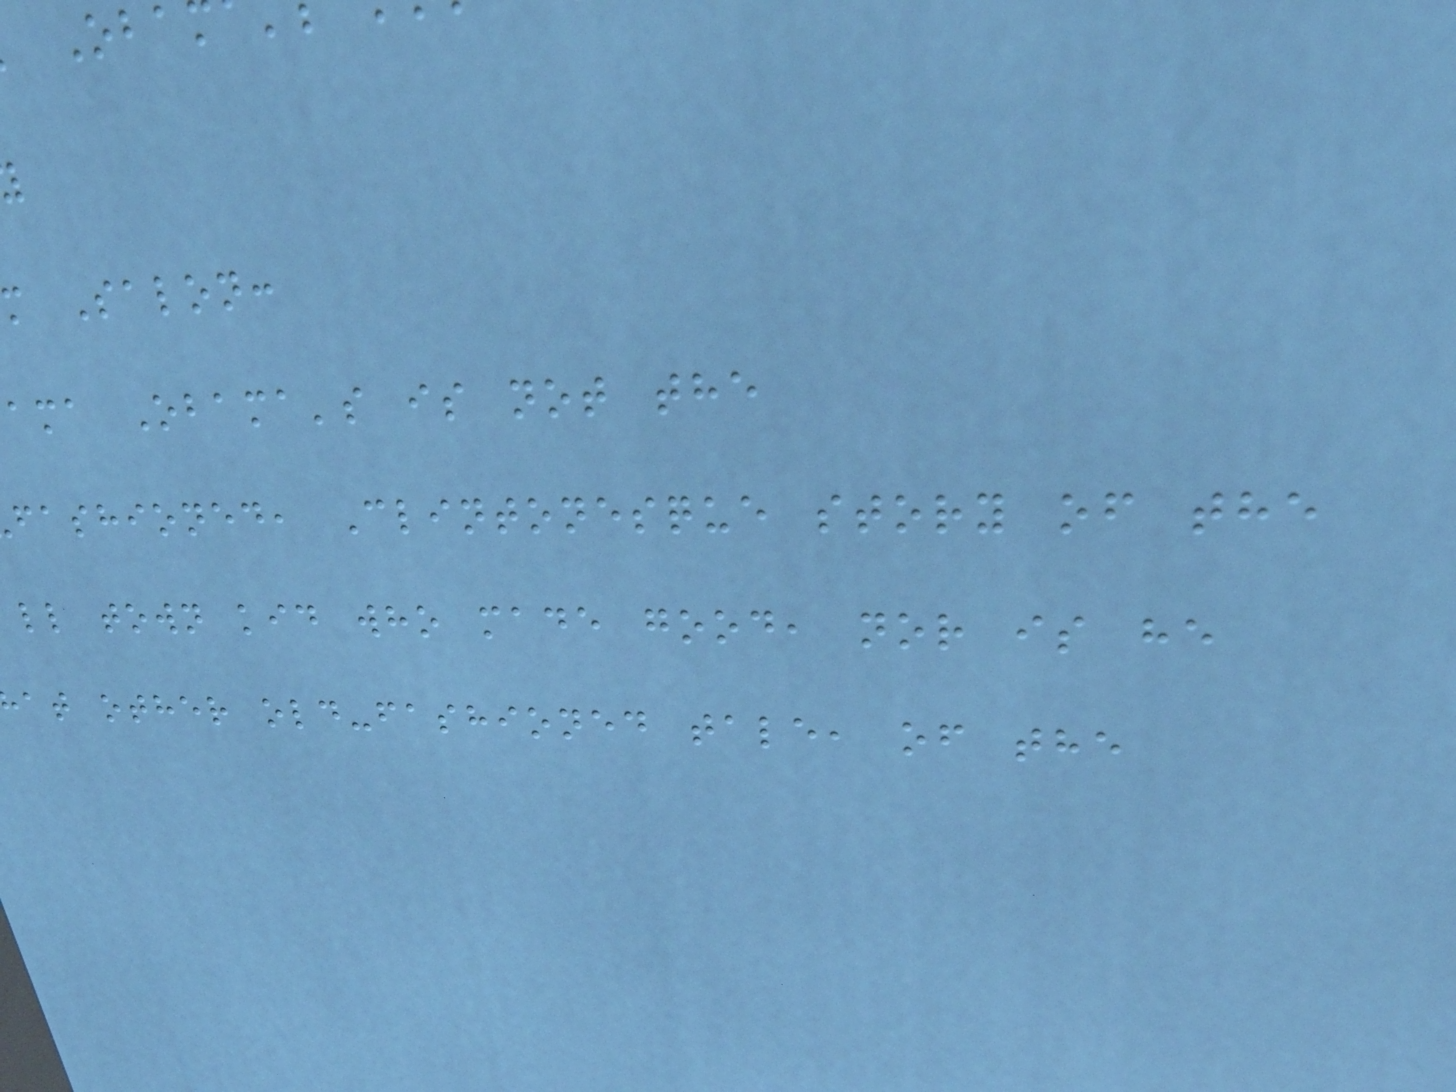m Salon:
ama Obama's is not the
fashioned, Clintonesque story of the
ll town kid who made good, nor is he
at other old-fashioned tale, of the
